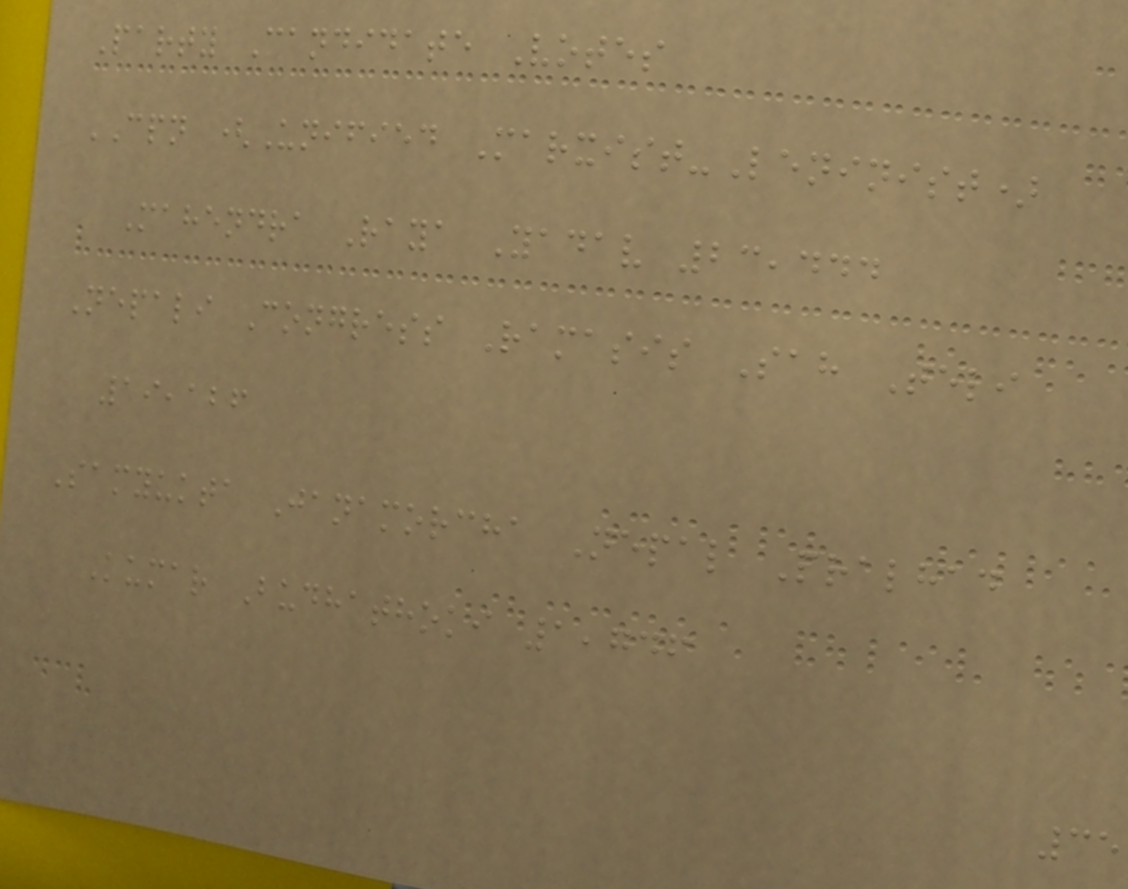Party Candidate Votes
CPN (Unified Marxist-Leninist)
Mahendra Raya Yadav 23,444
Nepali Congress Ramasis Sah Teli
19,126
Samyukta Janamorcha Nepal Pralhad
Kumar Budhathoki 1,746
35
